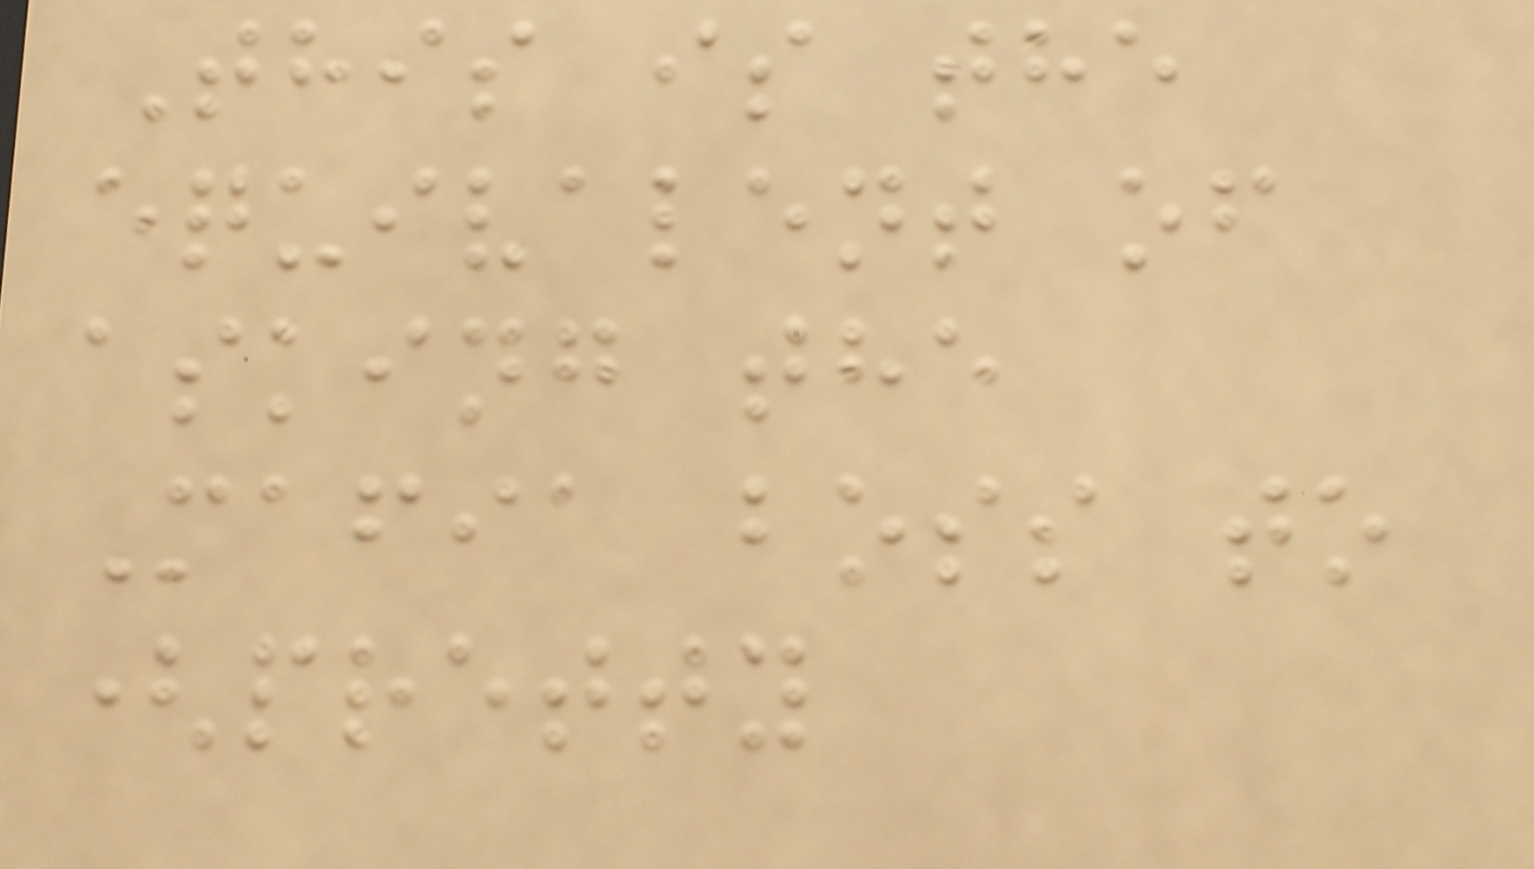This is the
equivalent of
asking the
Mafia boss to
(pretty
